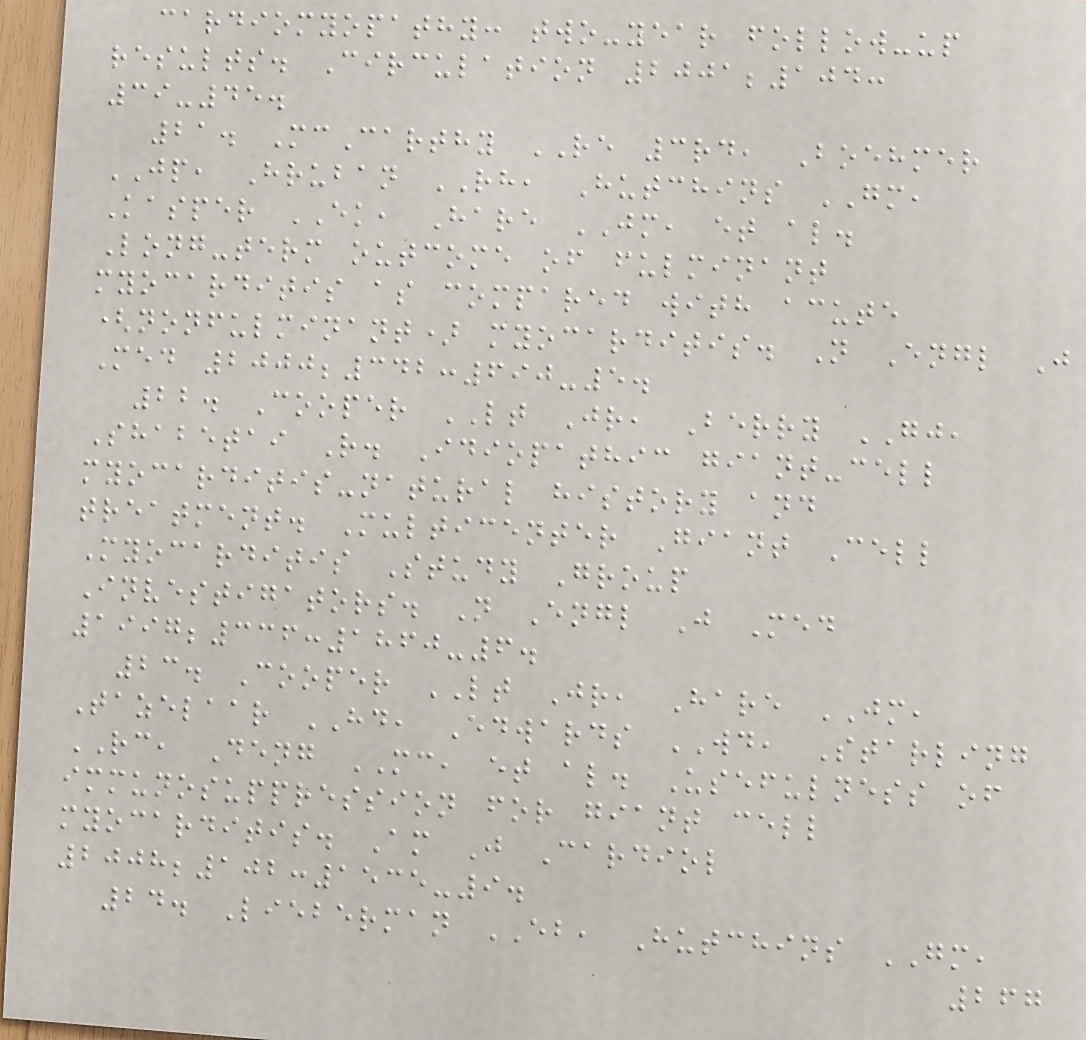cardiomyopathy: two-year follow-up
results. Circulation 2001;104:
39-45.
21. McCarthy RE 3rd, Boehmer
JP, Hruban RH, Hutchins GM,
Kasper EK, Hare JM, et al.
Long-term outcome of fulminant
myocarditis as compared with acute
(nonfulminant) myocarditis. N Engl J
Med 2000;342:690-5.
22. Cooper LT Jr, Berry GJ,
Shabetai R. Idiopathic giant-cell
myocarditis-natural history and
treatment. Multicenter Giant Cell
Myocarditis Study Group
Investigators. N Engl J Med
1997;336:1860-6.
23. Cooper LT Jr, Hare JM,
Tazelaar HD, Edwards WD, Starling
RC, Deng MC, et al. Usefulness of
immunosuppression for giant cell
myocarditis. Am J Cardiol
2008;102:1535-9.
24. Lieberman EB, Hutchins GM,
267
